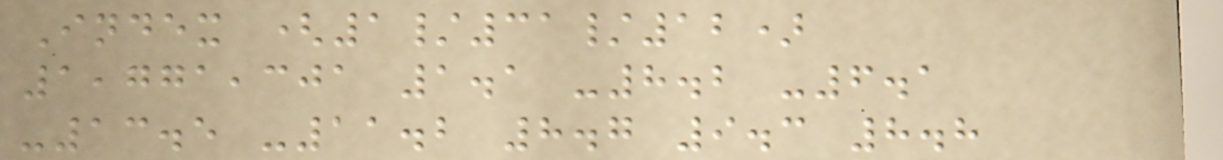Index (1/31/12)
1,771,301 1.1 -8.2 -6.1
-13.5 -11.2 8.7 9.3 8.8
